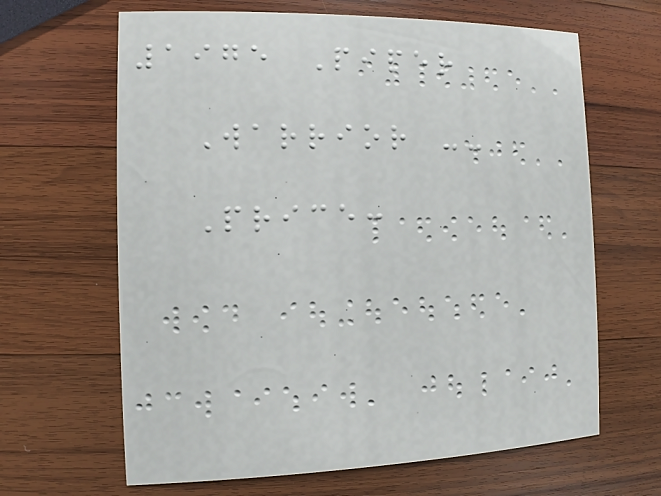1975 Piper
Warrior --
Price:
